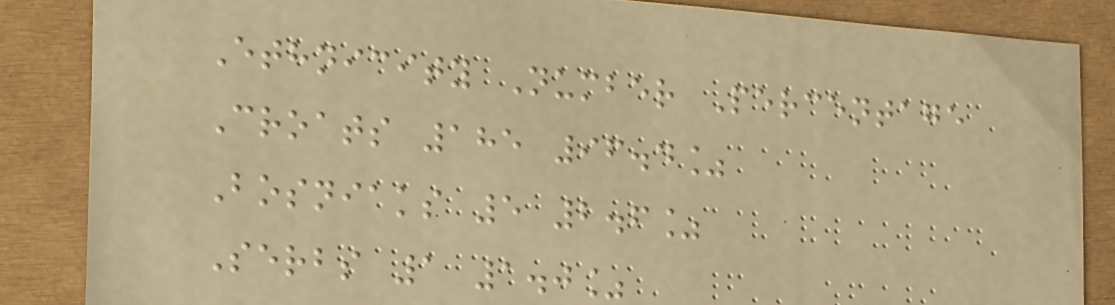Ethnicity Number Percentage
Croats 185 96.4%
Bosniaks 5 2.6%
Serbs 1 1.0%
